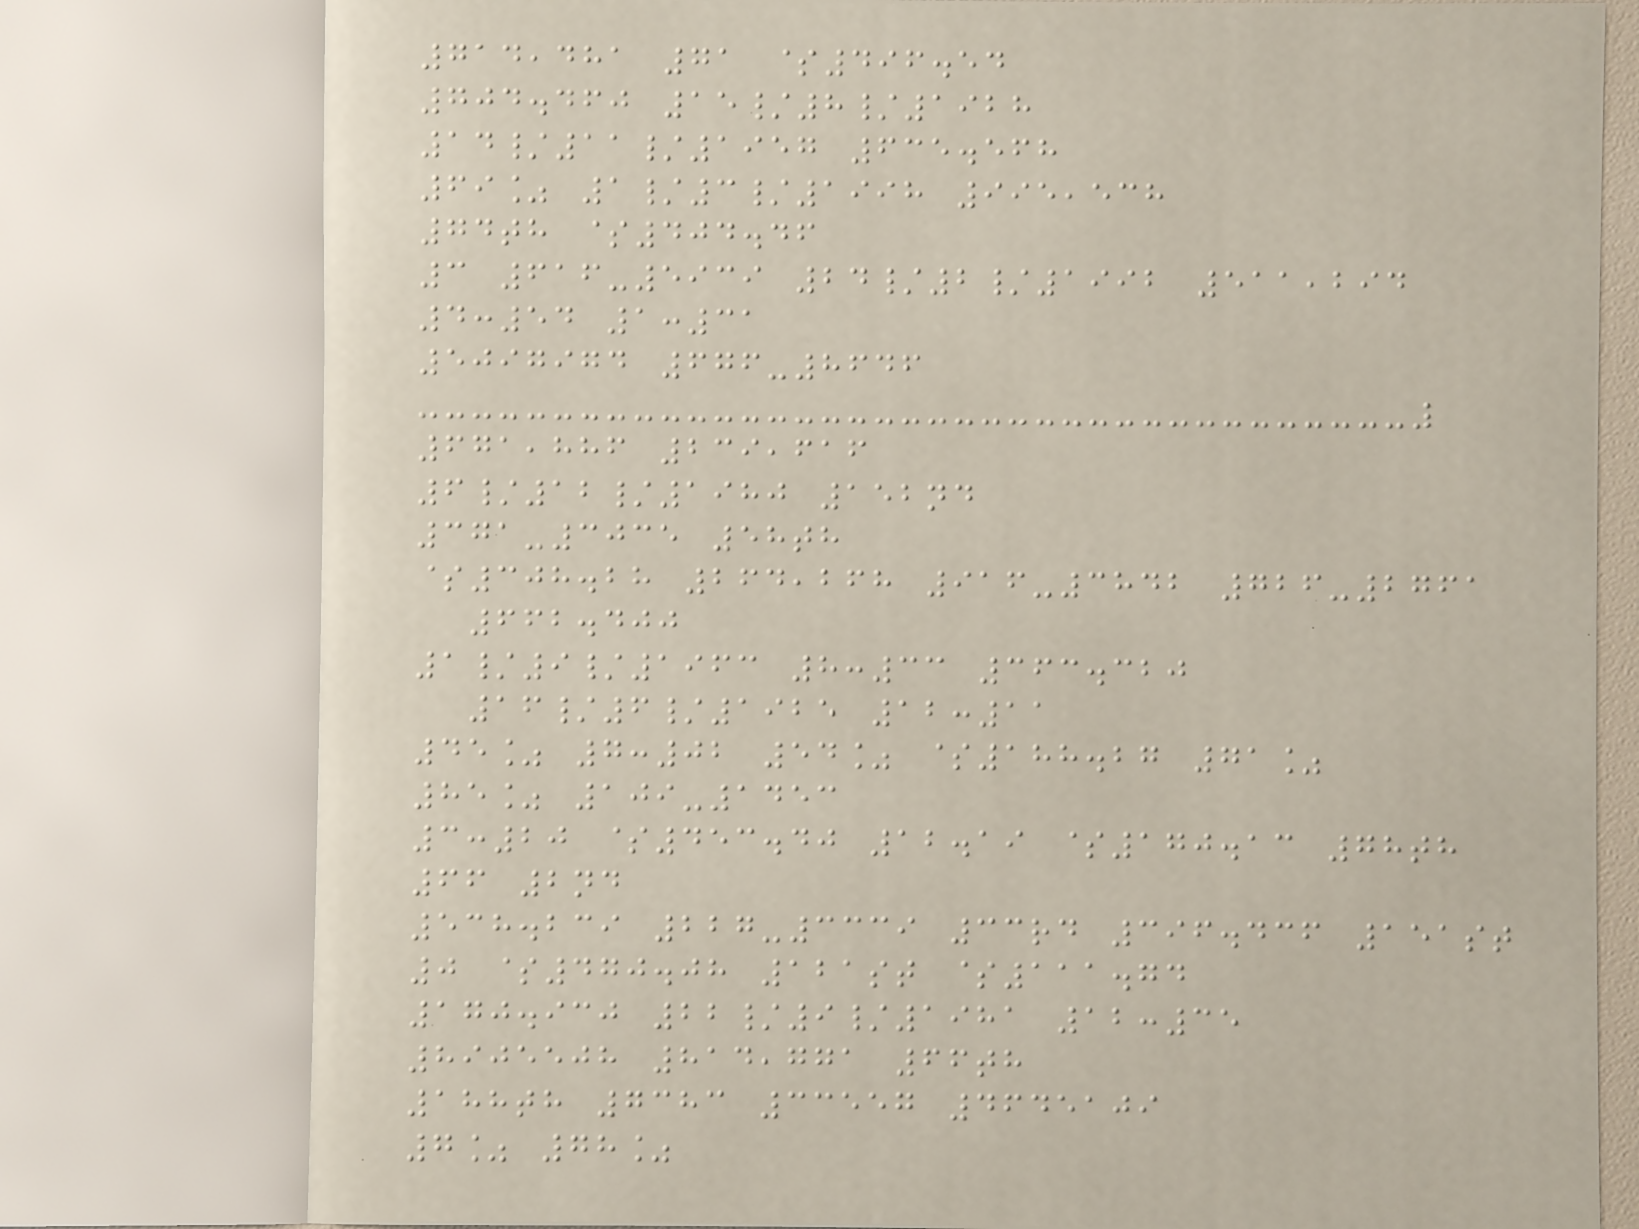714,481 71 $496.54
704.460 15/8/1928
14/11/1957 635.568
69% 1/3/1998 995,538
74th $404.46
3 616-5939 24/2/1992 511,294
4:54 1:31
5097974 676-8646
671,886 239,616
6/12/1980 152nd
371-3035 58th
$308.28 264,268 916-3842 726-2761
662.400
1/9/1963 8:33 363.320
16/6/1925 12:11
45% 7:02 54% $188.27 71%
85% 109-1453
3:20 $453.40 12.19 $170.13 78th
66 2nd
538.239 227-3339 33rd 396.436 151st
0 $470.08 121st $111.74
170.930 22/9/1981 12:35
8905508 814,771 66th
188th 7383 33557 4645109
7% 78%
